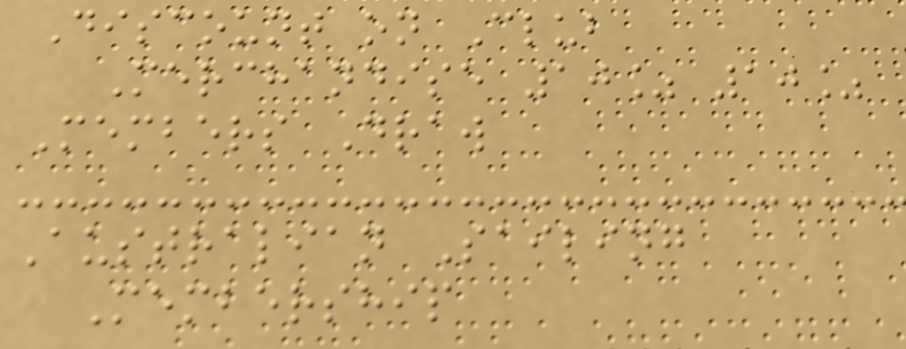Discount on Club
Merchandise 10% 10%
Members Draw
Australian Sailing
Membership
